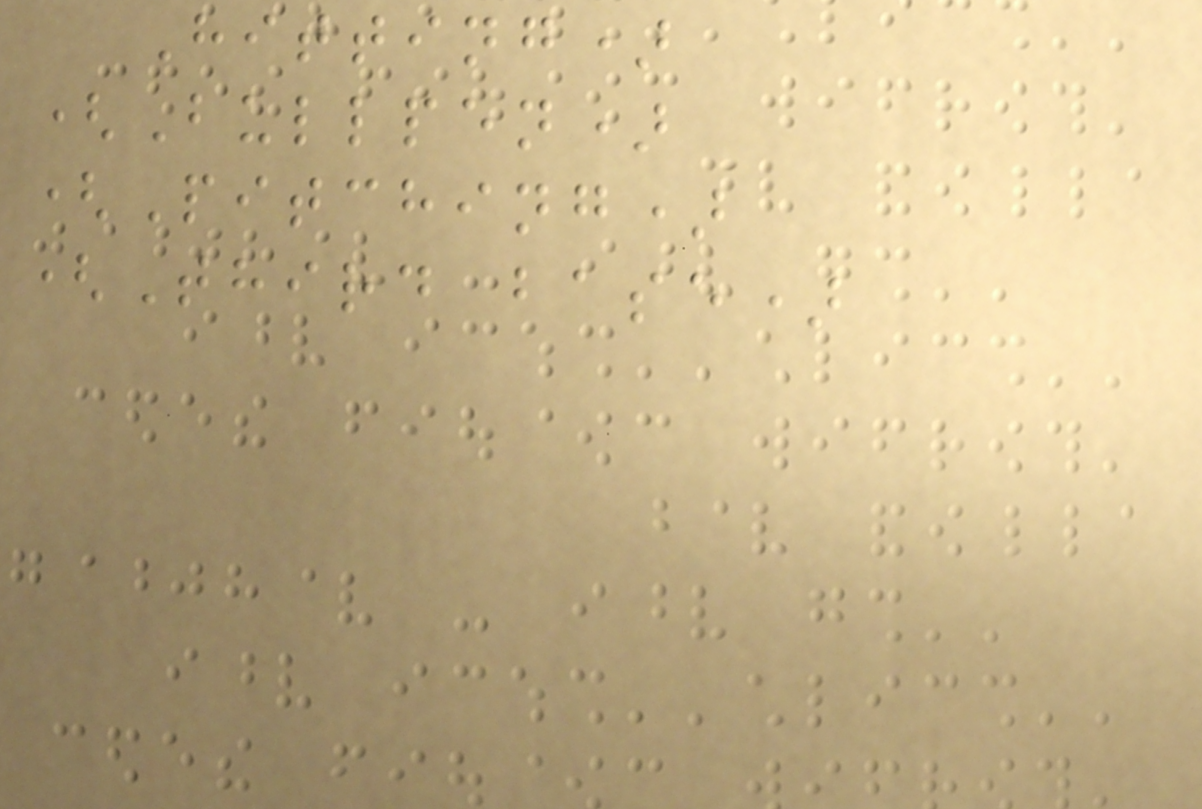Hitting)
(Bullpen)
(Pitching)
(Third base)
